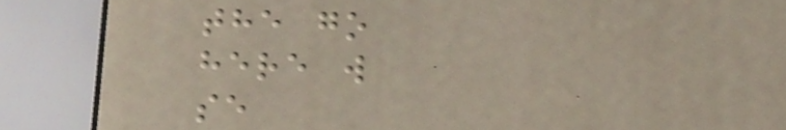the go
here w
se
